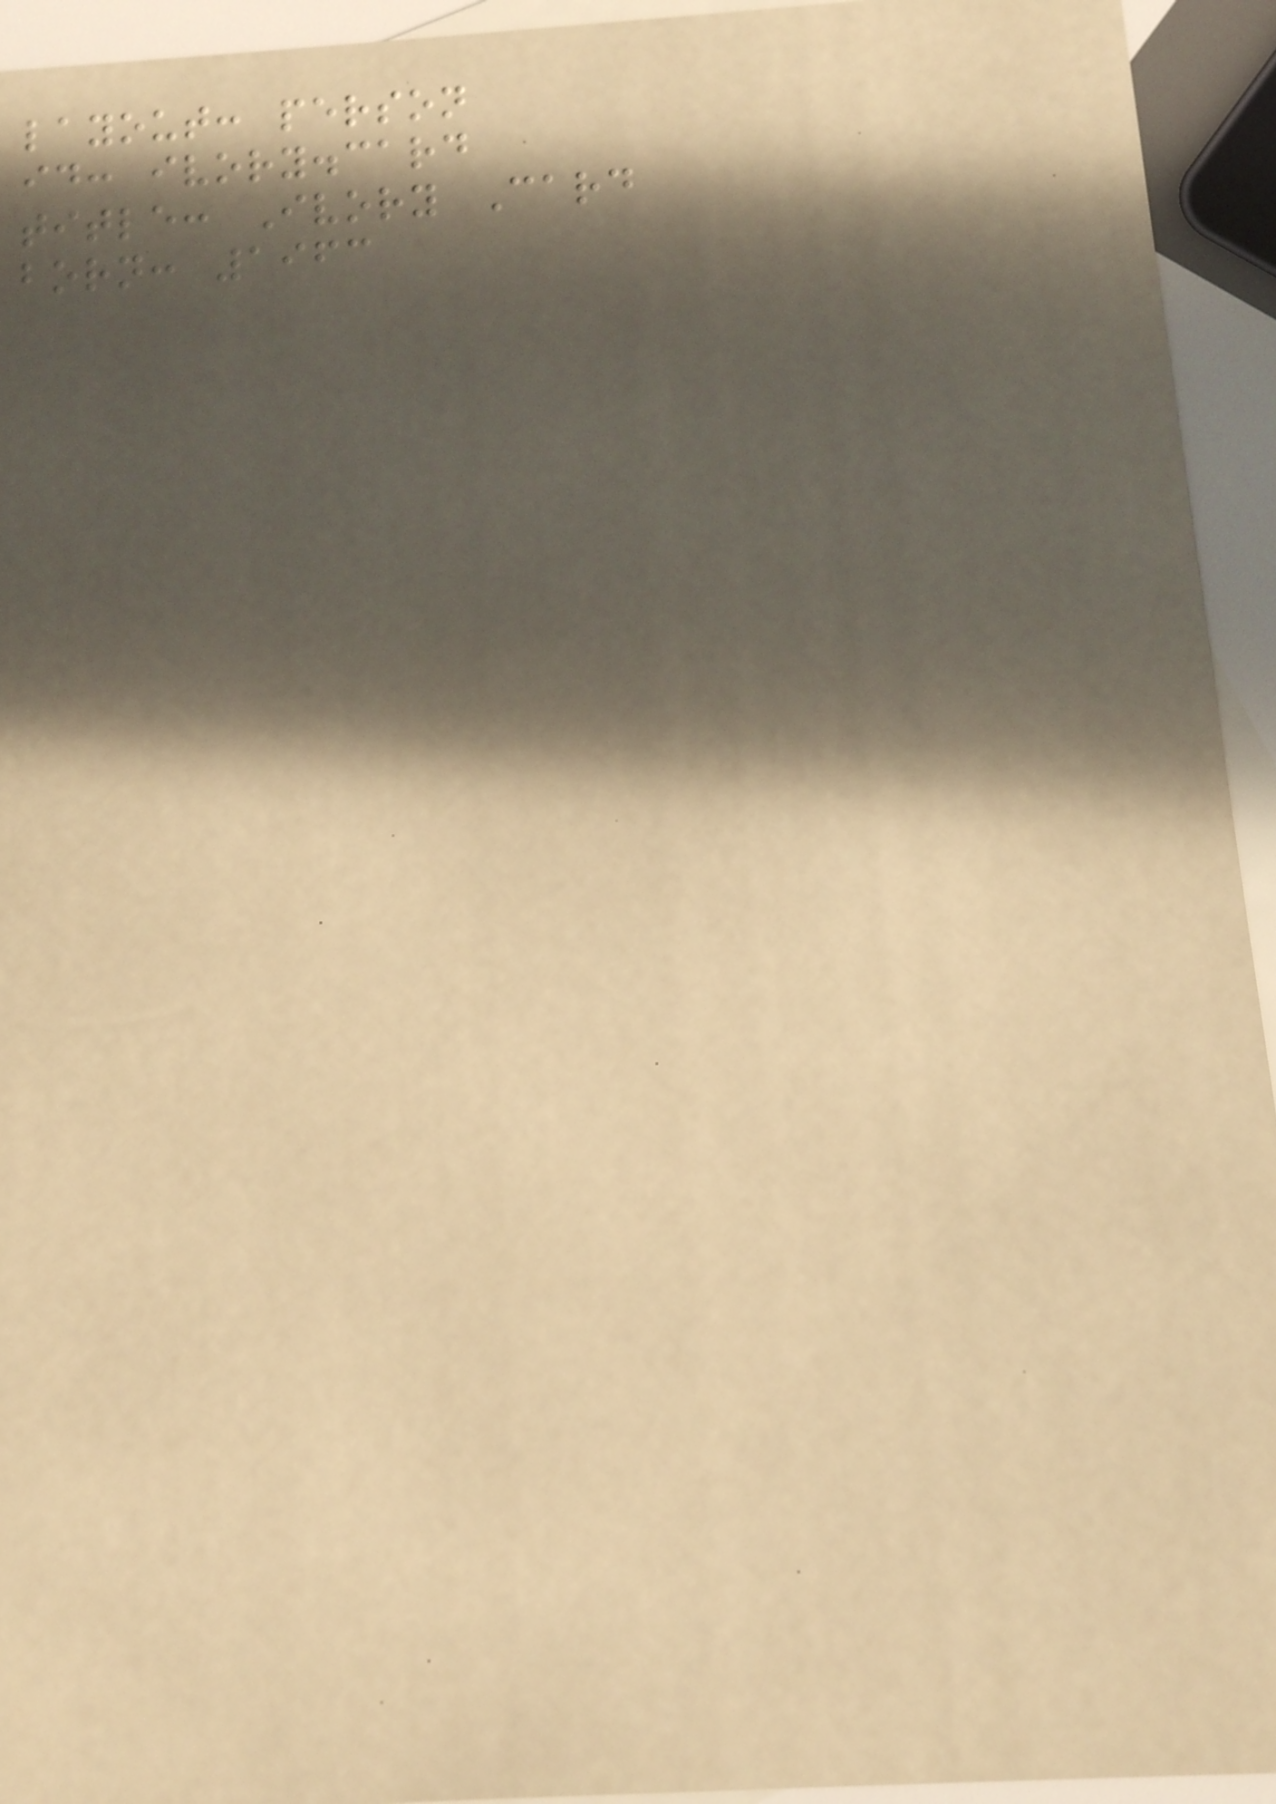layout: person
id: ivory.card
title: Ivory Card
born: 1963
